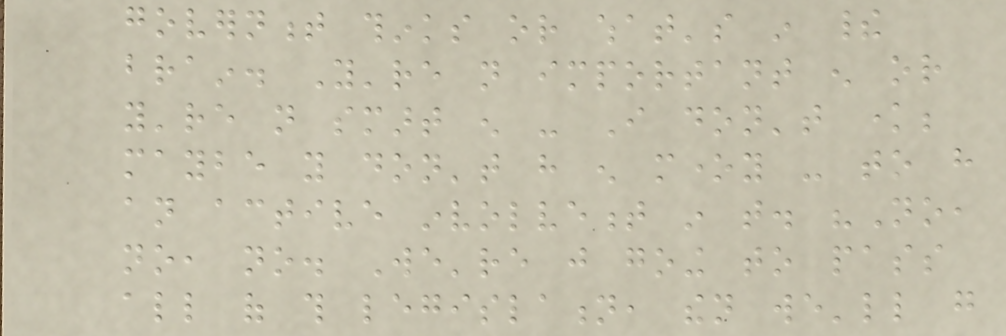government thinks or what's in their
brain. You're not important enough or
you're not smart enough - I don't know;
maybe you don't have enough money - to have
an active involvement in that. "No,
no, no. We're just going to pass
all of this legislation, then we'll go
